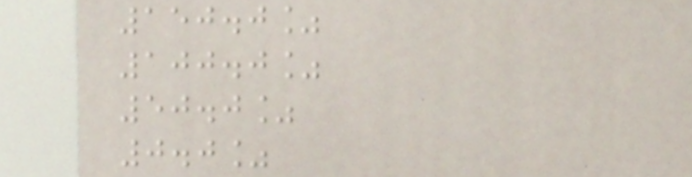150.0%
100.0%
50.0%
0.0%
